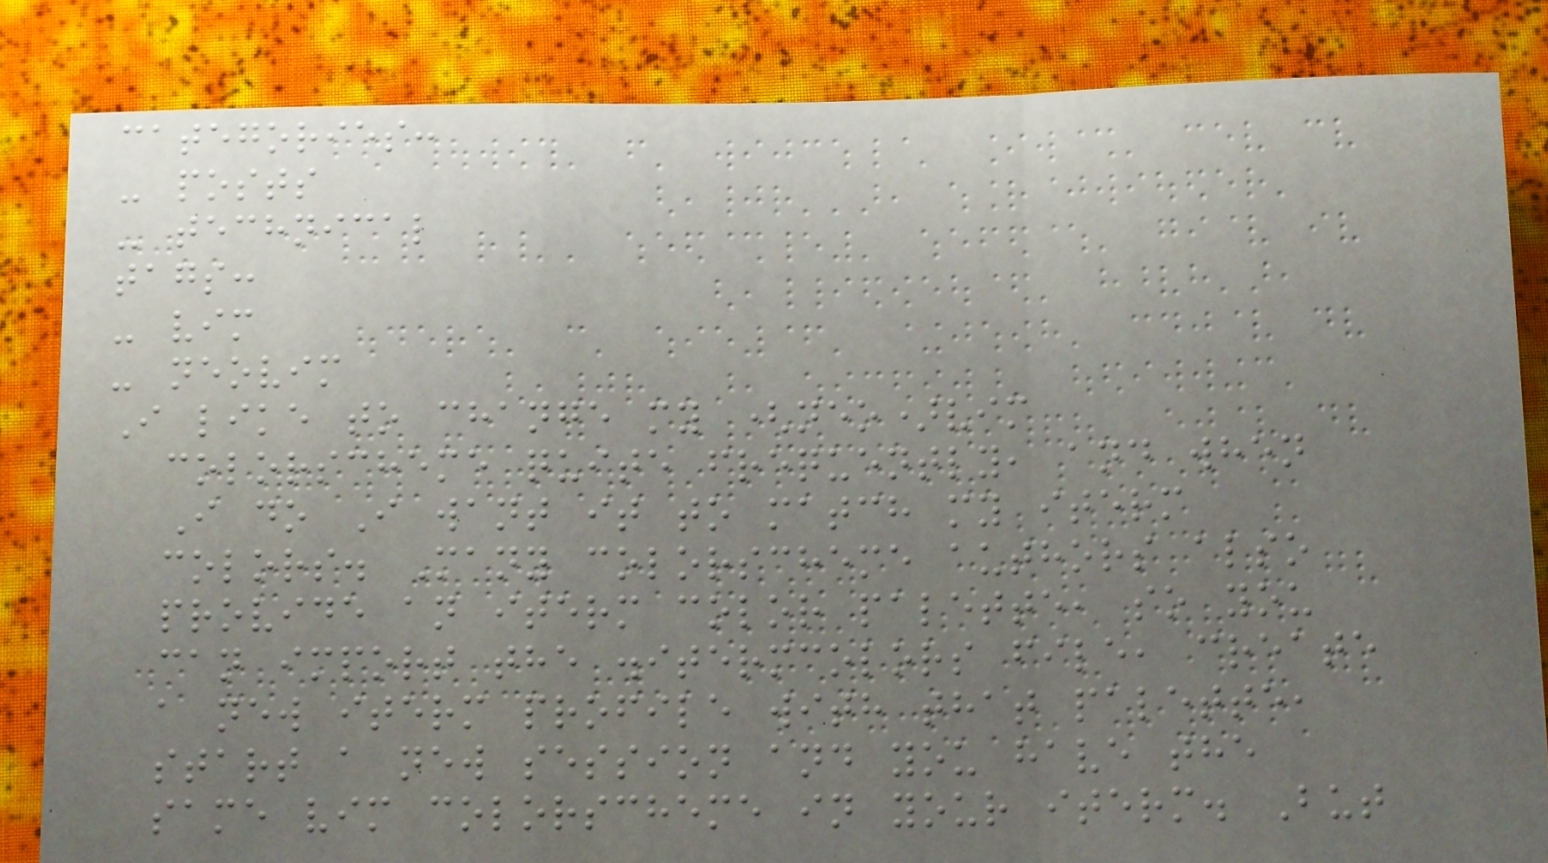categories:
- posts
- technical
tags:
- vim
- neovim
I like to change my (neo)vim
colorscheme quite frequently, and when
I do I want it to match my iterm
colors. Many colorscheme authors also
provide an iterm color palette, so you
can import the .itermcolors file, create
a new iterm profile with that palette,
start a new session and you have the
same vim colorscheme in your iterm. But
